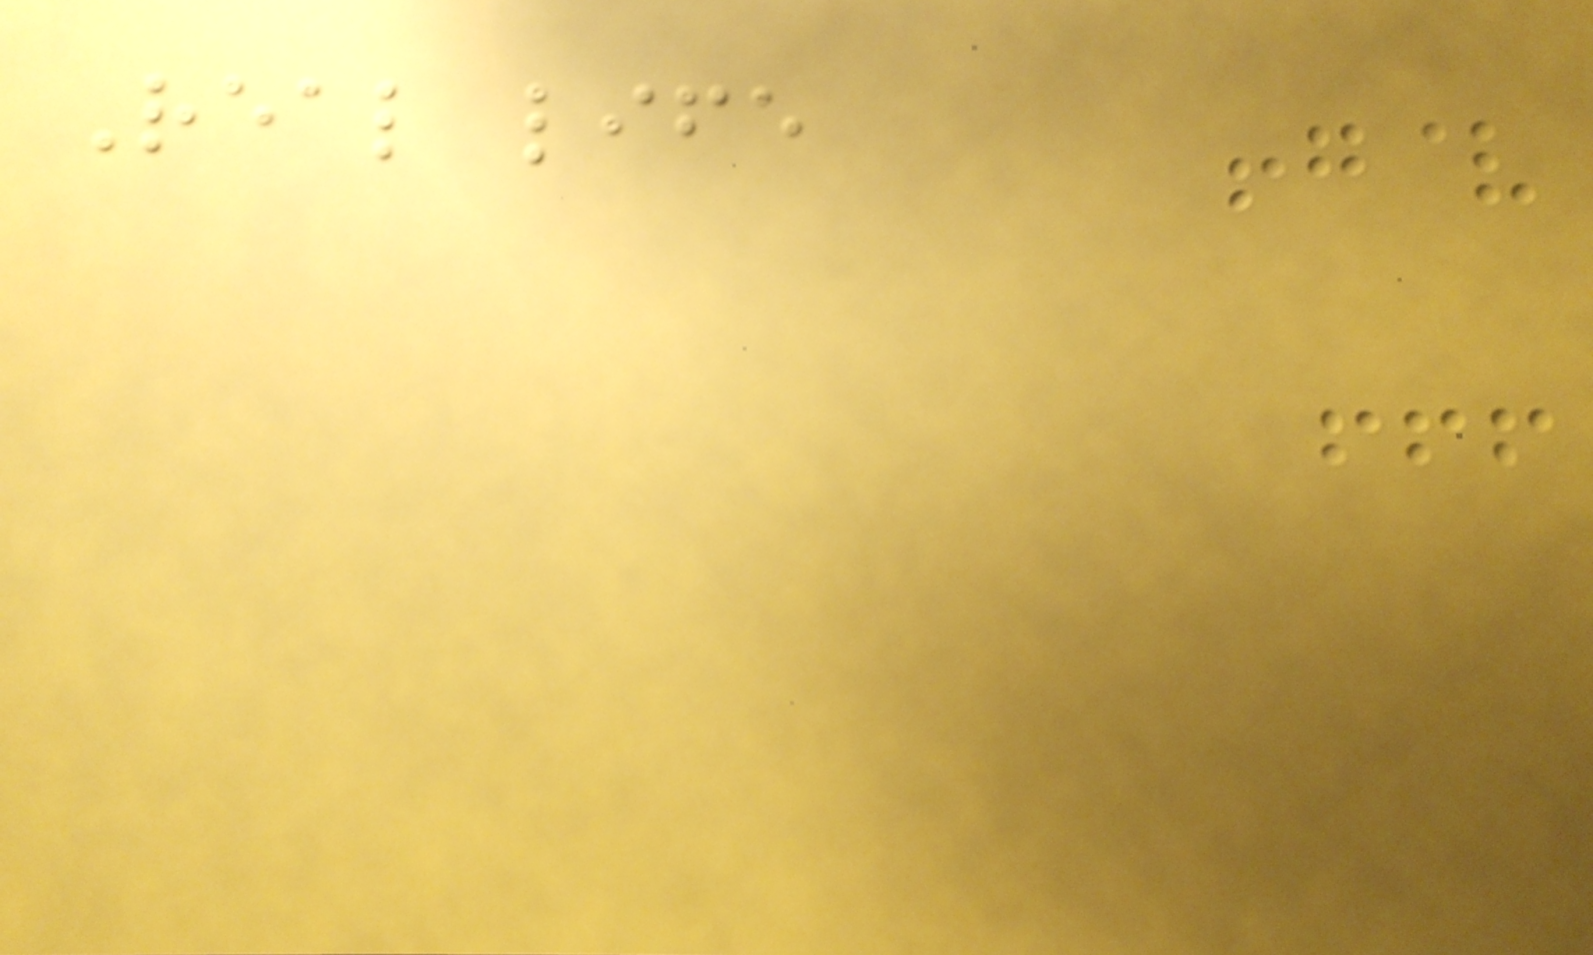Real life
